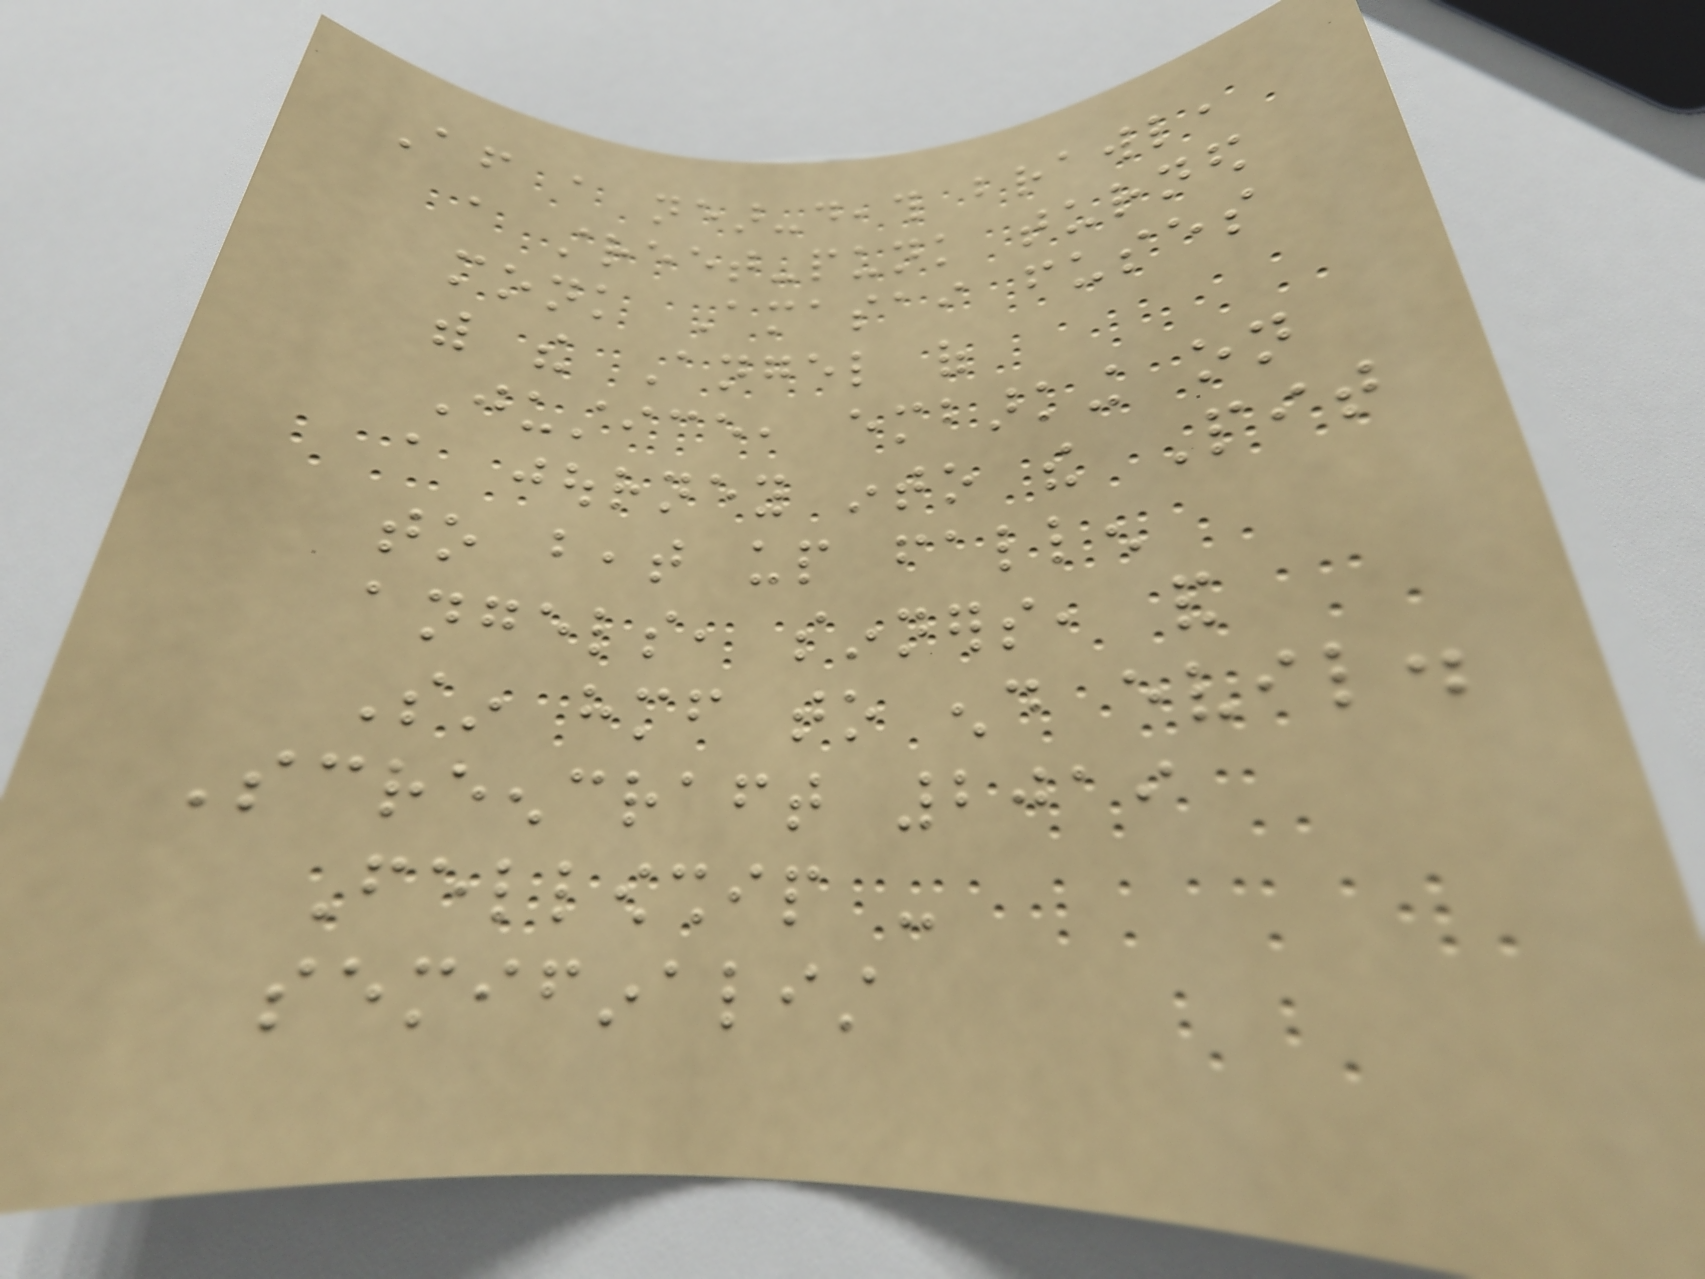After a near-death brawl,
a street-punk turned
monk Amasai fuses
with the Angel of
Justice, embarking on
a journey into the Pit
to beat up fallen
angels, sinners, and
Sin himself to end evil.
Screencraft 2019
Fellowship -
semifinalist
